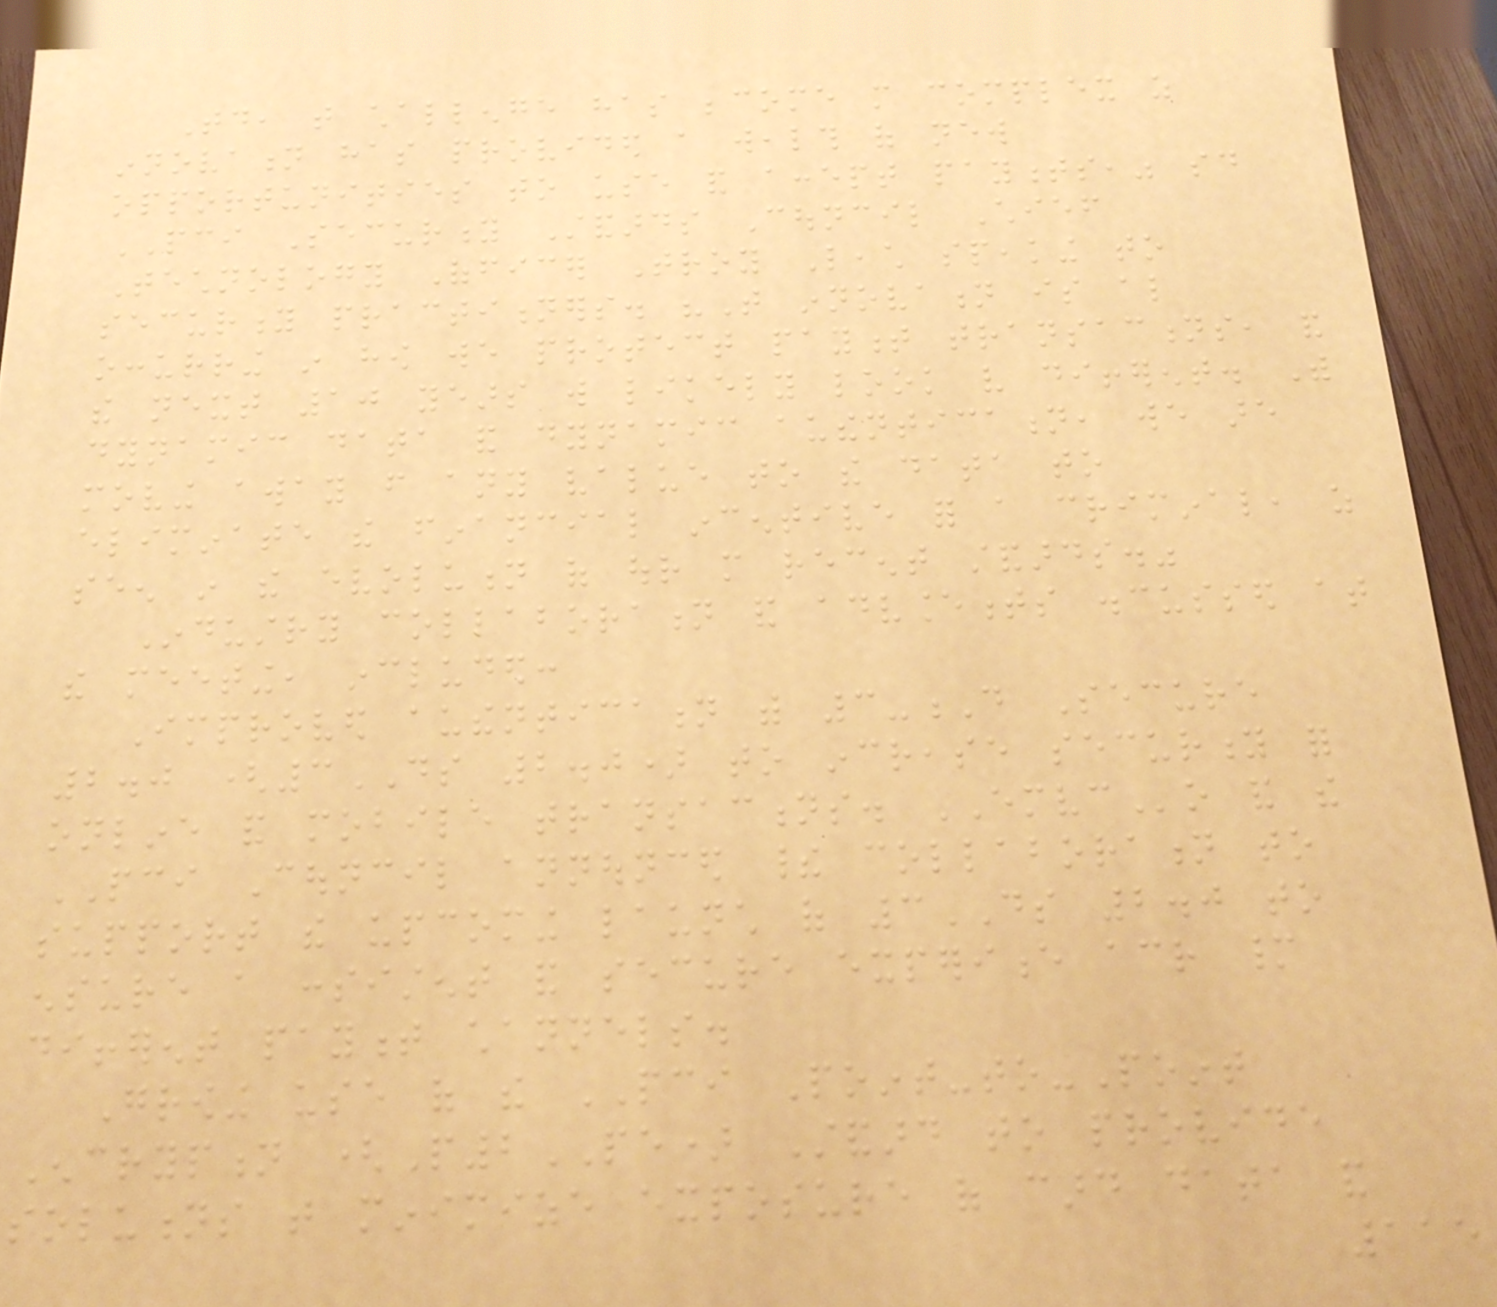Today, that challenge has become more complex as
innovation has provided a wealth of new
opportunities to use and accept payments," said
PCI Security Standards Council Chief
Technology Officer Troy Leach speaking to
security practitioners. "That innovation is also
occurring in how we protect payment transactions, and
the next 10 years will likely look very different. With
dynamic data and dynamic authentication, we are
moving away from any value to the data to
eliminate the financial incentive for a criminal, as
seen in the evolution of our more recent standards."
Industry collaboration and advancements discussed at
the meeting, included:
Improved authentication with 3-D Secure
2.0 (3DS 2.0) to increase security for
online and mobile transactions. EMVCo and the
PCI Council announced their collaboration to
support the upcoming launch of 3DS 2.0 to
ensure a consistent and secure experience across many
different payment channels.
Growing use of the PCI Point-to-Point
Encryption (P2PE) Standard to provide
solutions that minimize exposure of card data and
115
